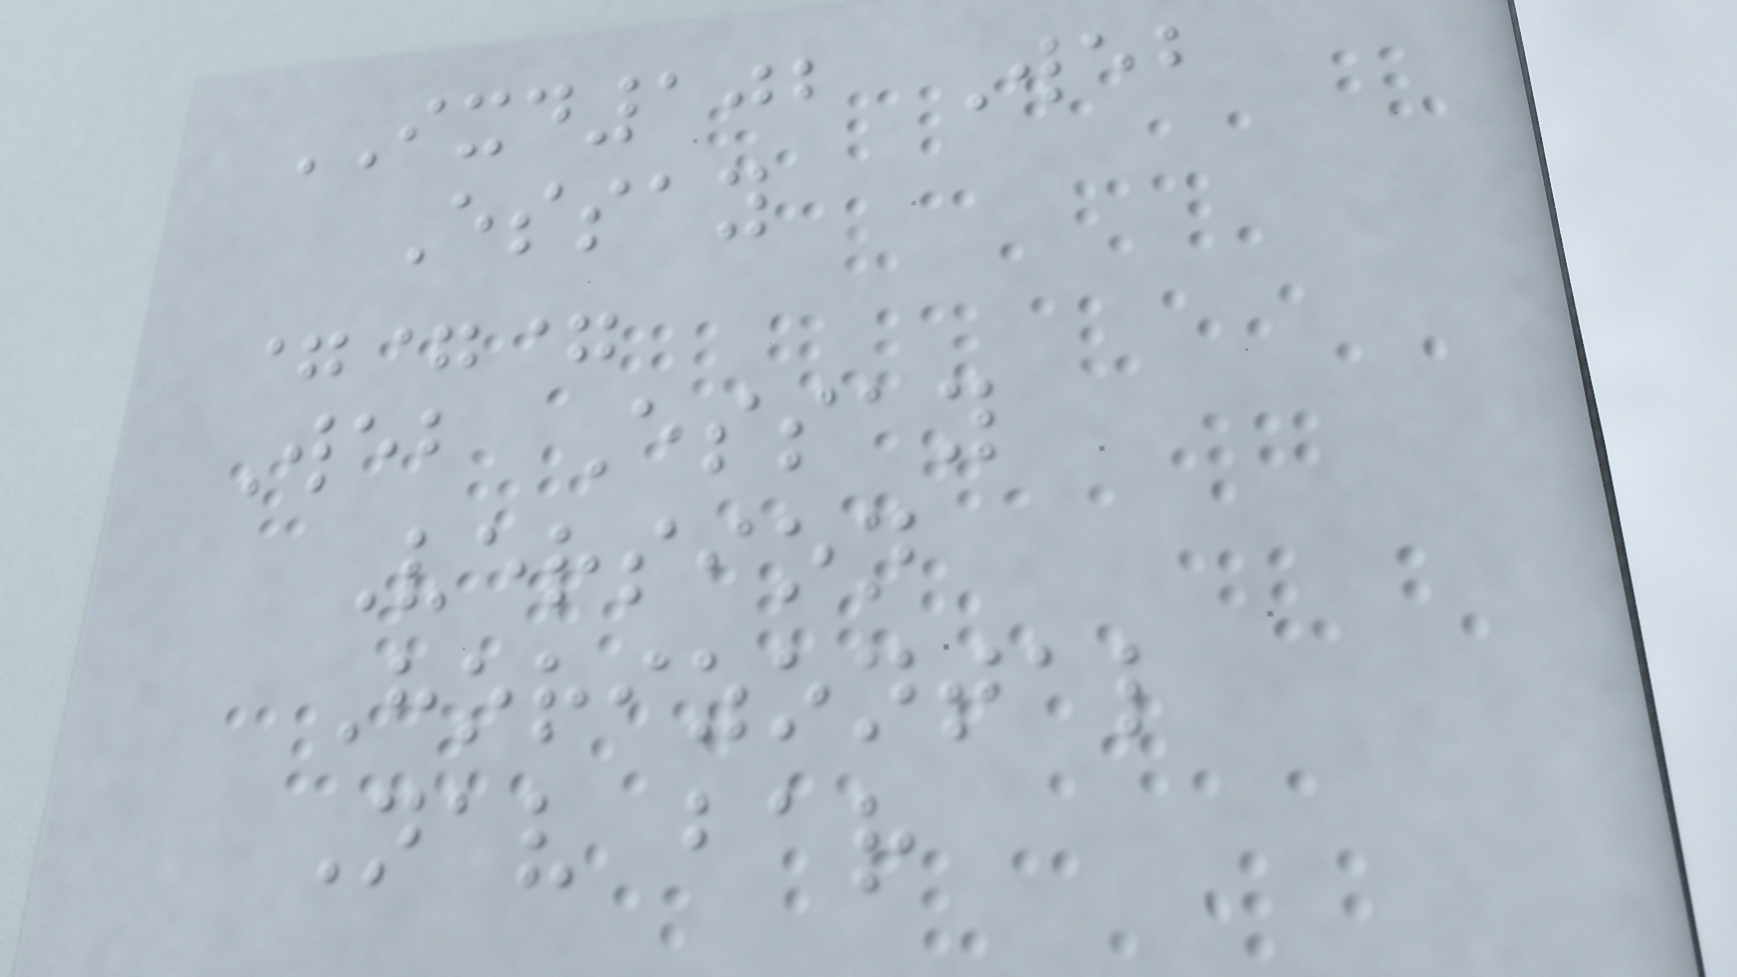IXD102 Web
Essay
===
Web Essay
Version
Horizontal
Nav bar
